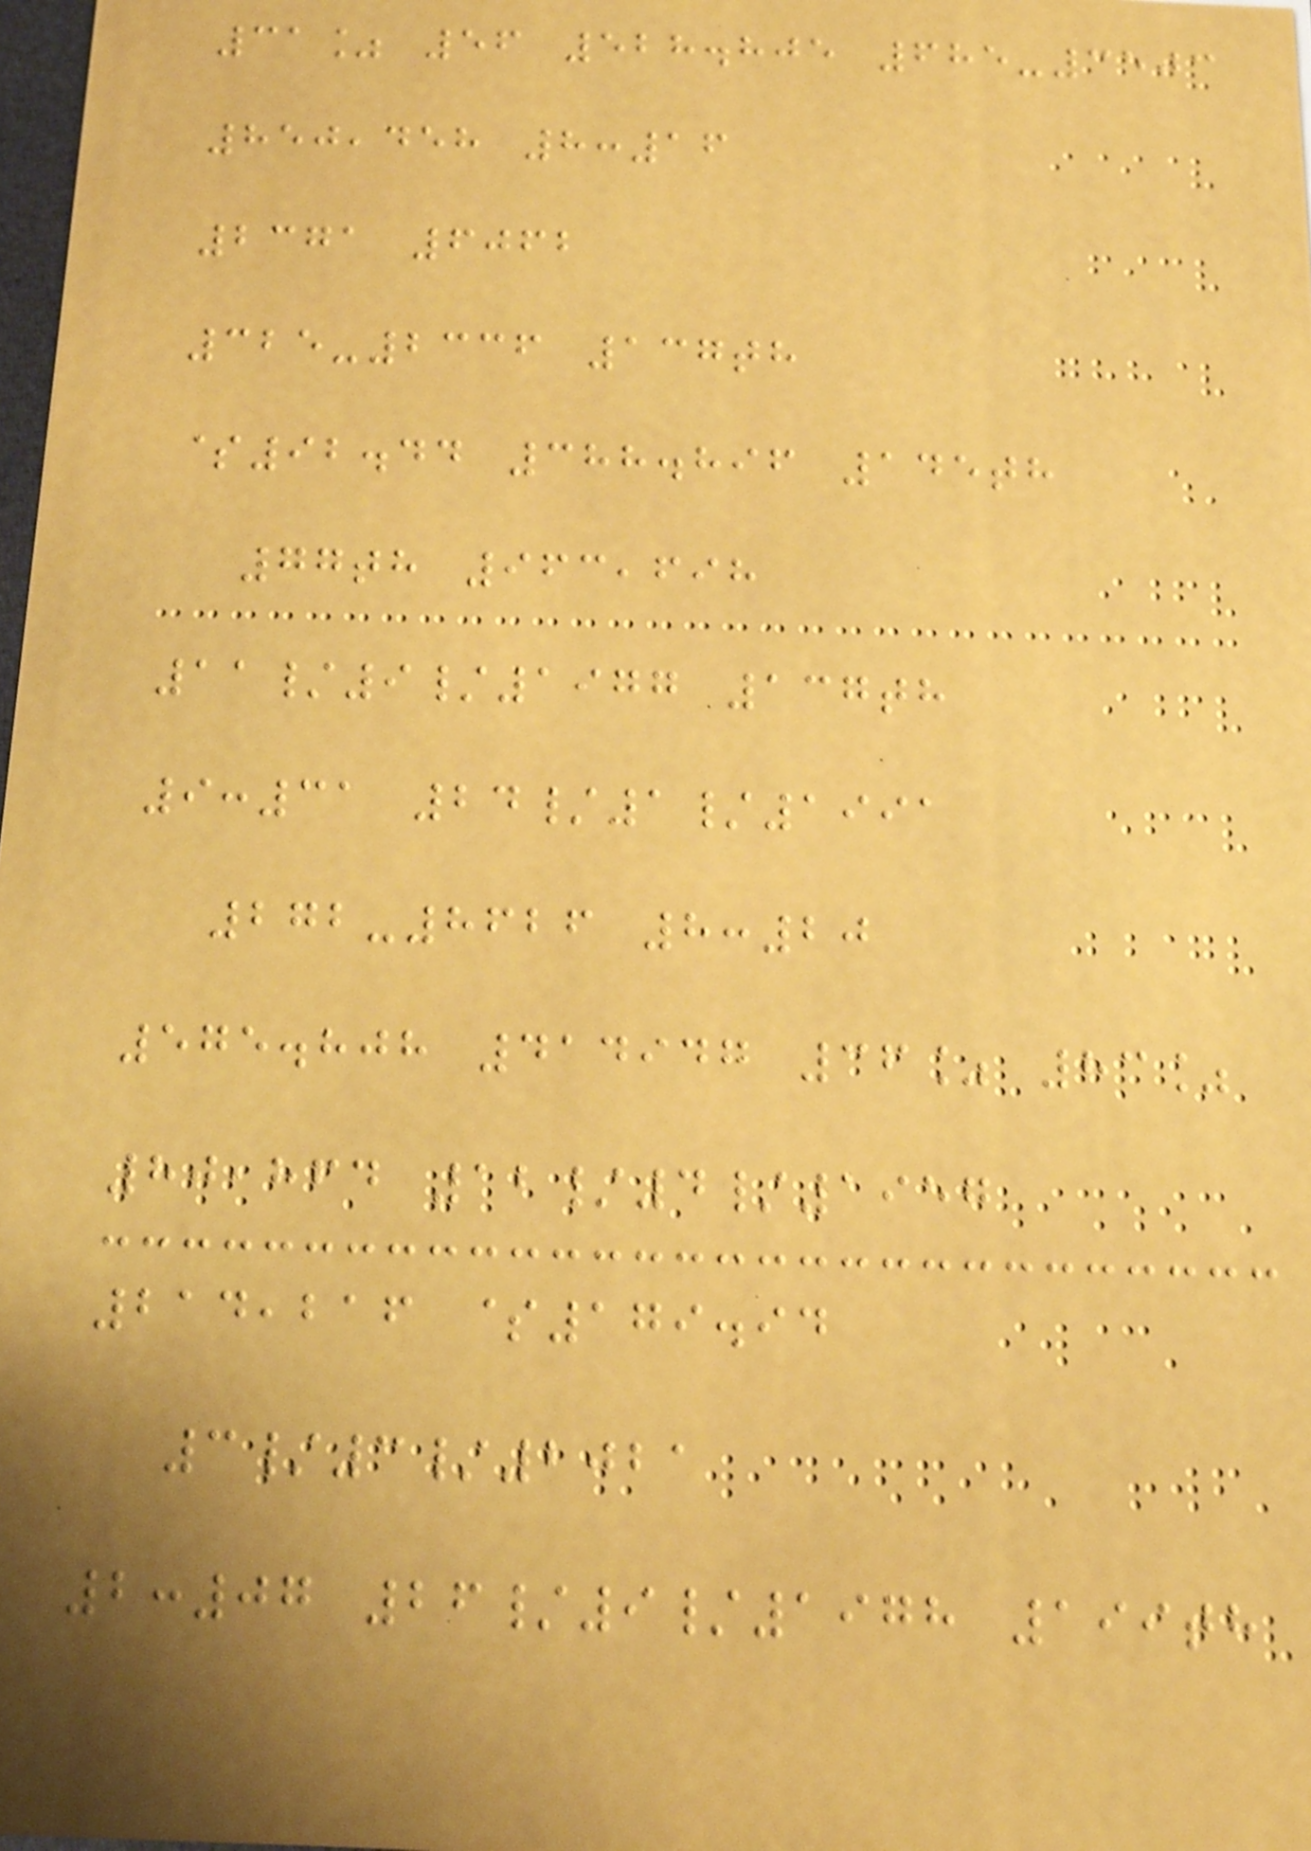31% 56 528.805 685-3503
850,458 8:16
2371 6062
325-2336 137th
$92.44 388.896 145th
77th 963,698
11/9/1977 137th
9:31 24/1/1991
272-8626 8:20
575.808 414947 36% 83%
80,864 12/4/1957
214,216 $179.94
3/3/2021
2:07 26/9/1978 199th
